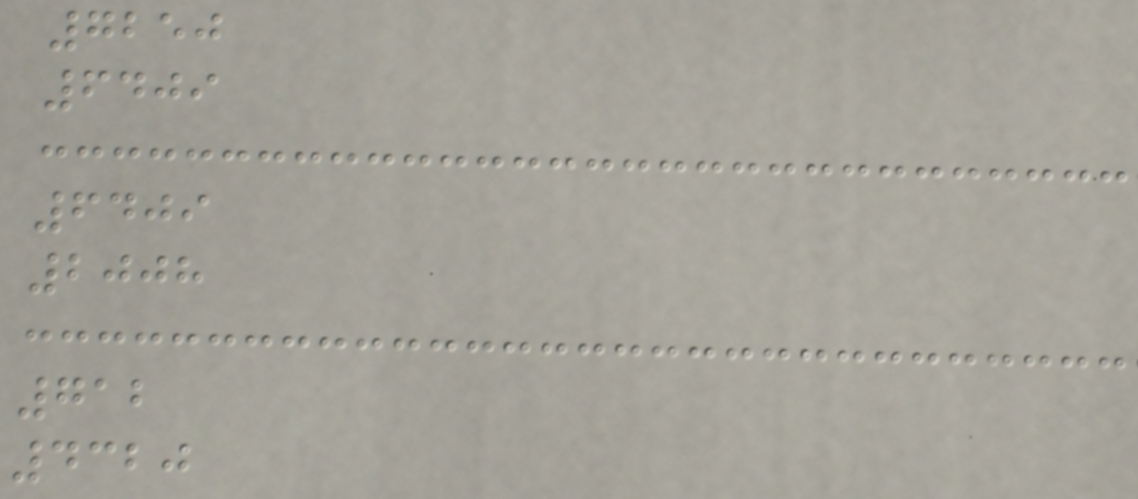7250
6409
6409
2008
712
4320
